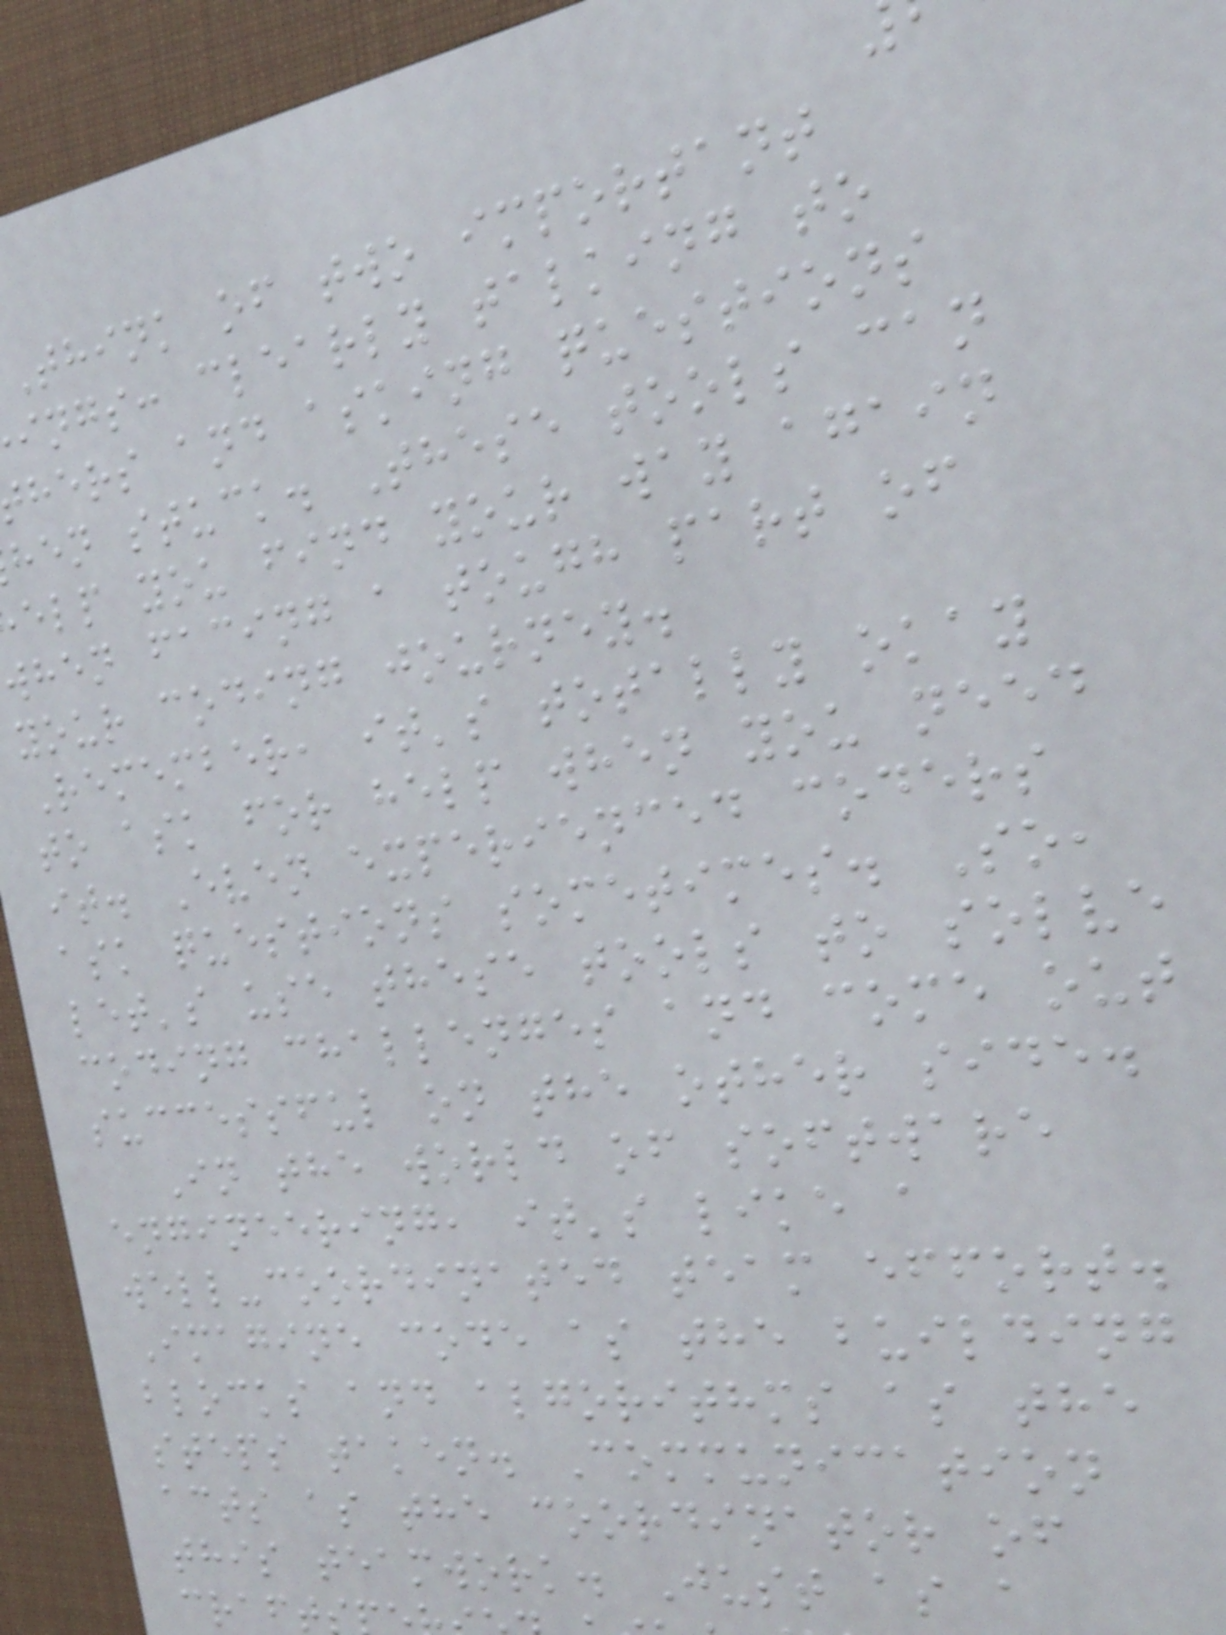Think of two important
ings: clearly talking to
hers and asking questions
hen stuck. These tools can
elp you find your way again
when facing a tough part of
your coding journey.
Remember, it's totally okay
to ask for help when you need
it. Even experienced coders
ask questions sometimes. So,
let's use these tools to solve
coding challenges and come out
successful on the other side.
In the world of software
engineering, it's like a
well-coordinated team effort.
Imagine code as the building
blocks and algorithms as the
steps taken. Communication
acts as the coordinator of
this teamwork. Just as a
